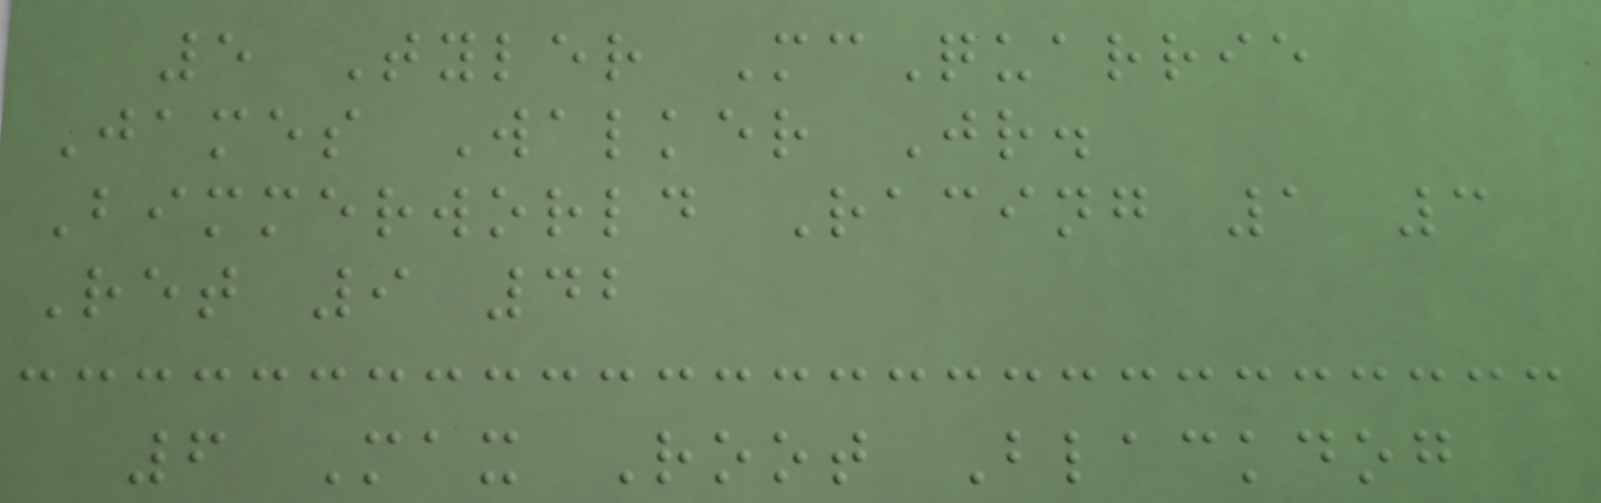5 Tyler McQuarrie
James Walker Jr.
Bimmerworld Racing 1 3
Ret 9 42
6 Max Root Blackdog
